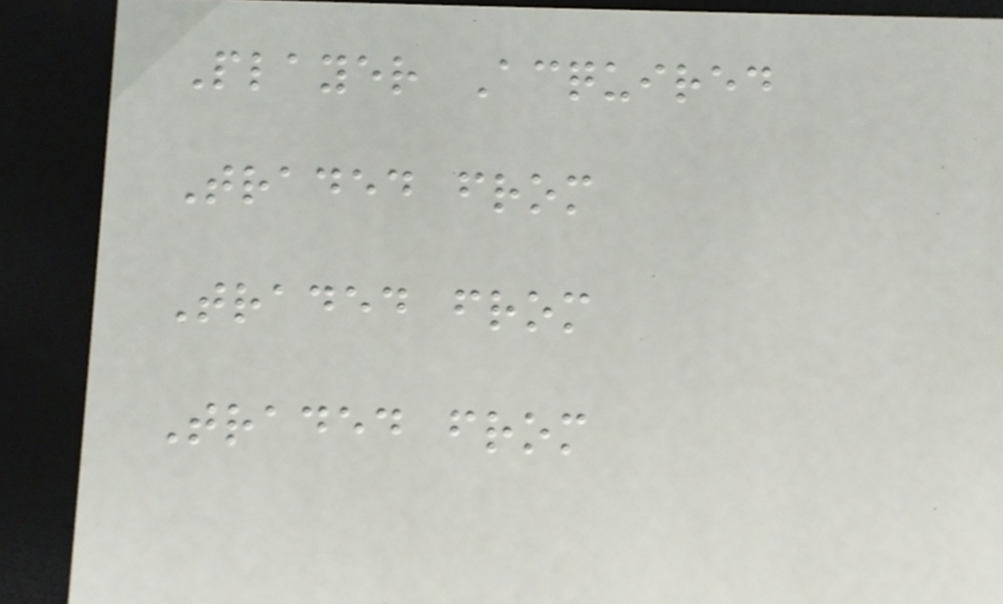Player Acquired
Traded from
Traded from
Traded from
